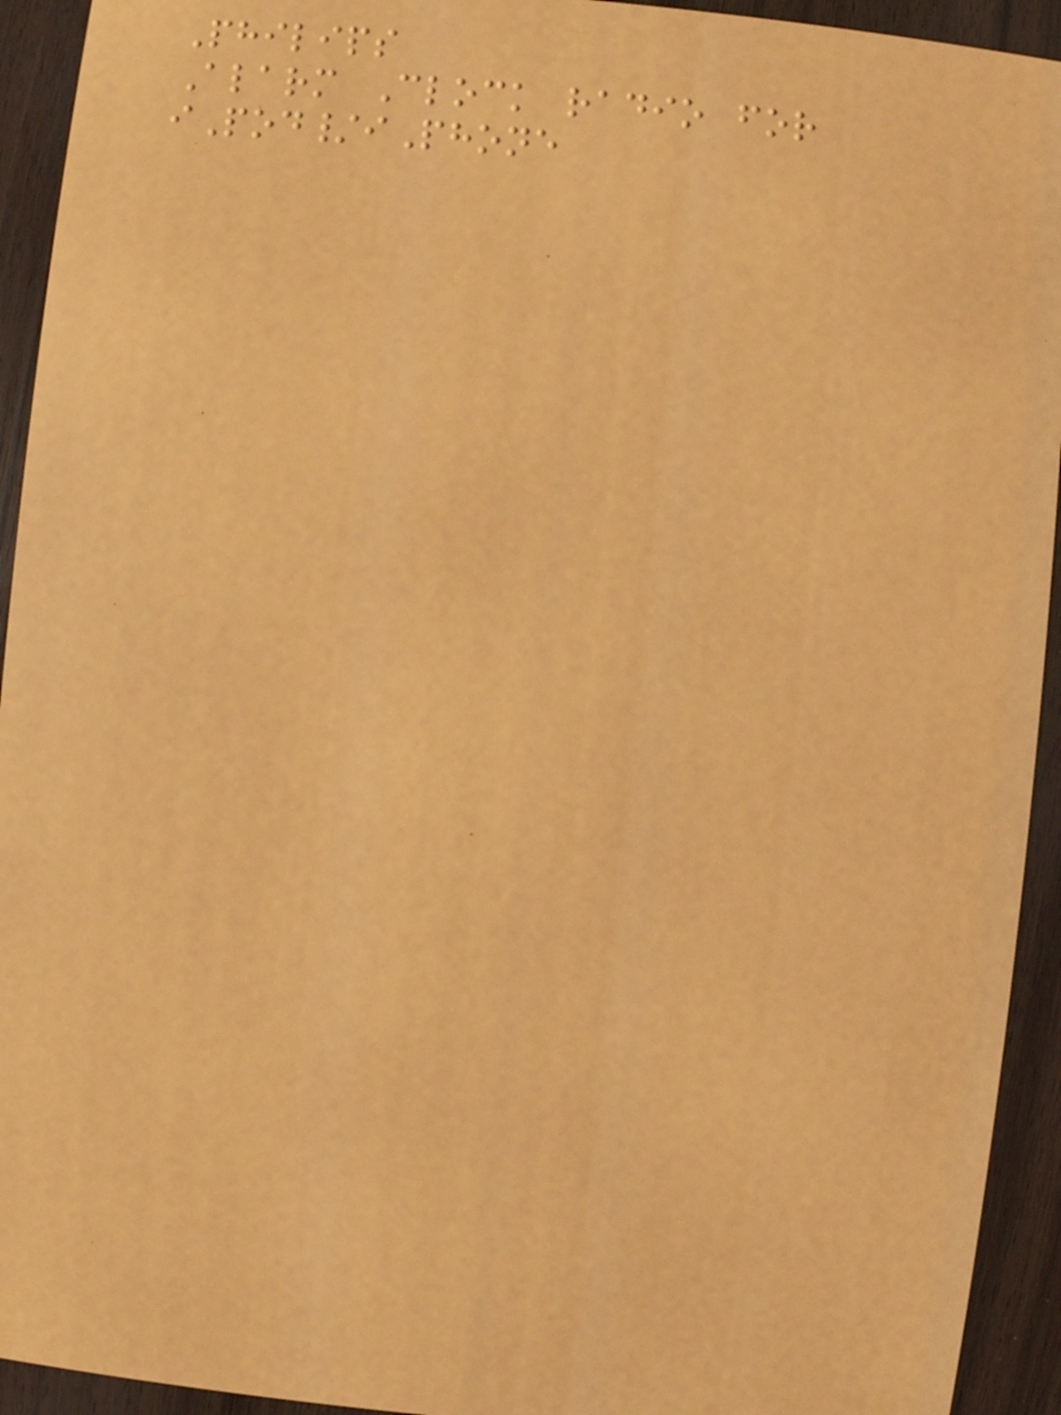Philips
Alarm Clock radio for
iPod/iPhone
